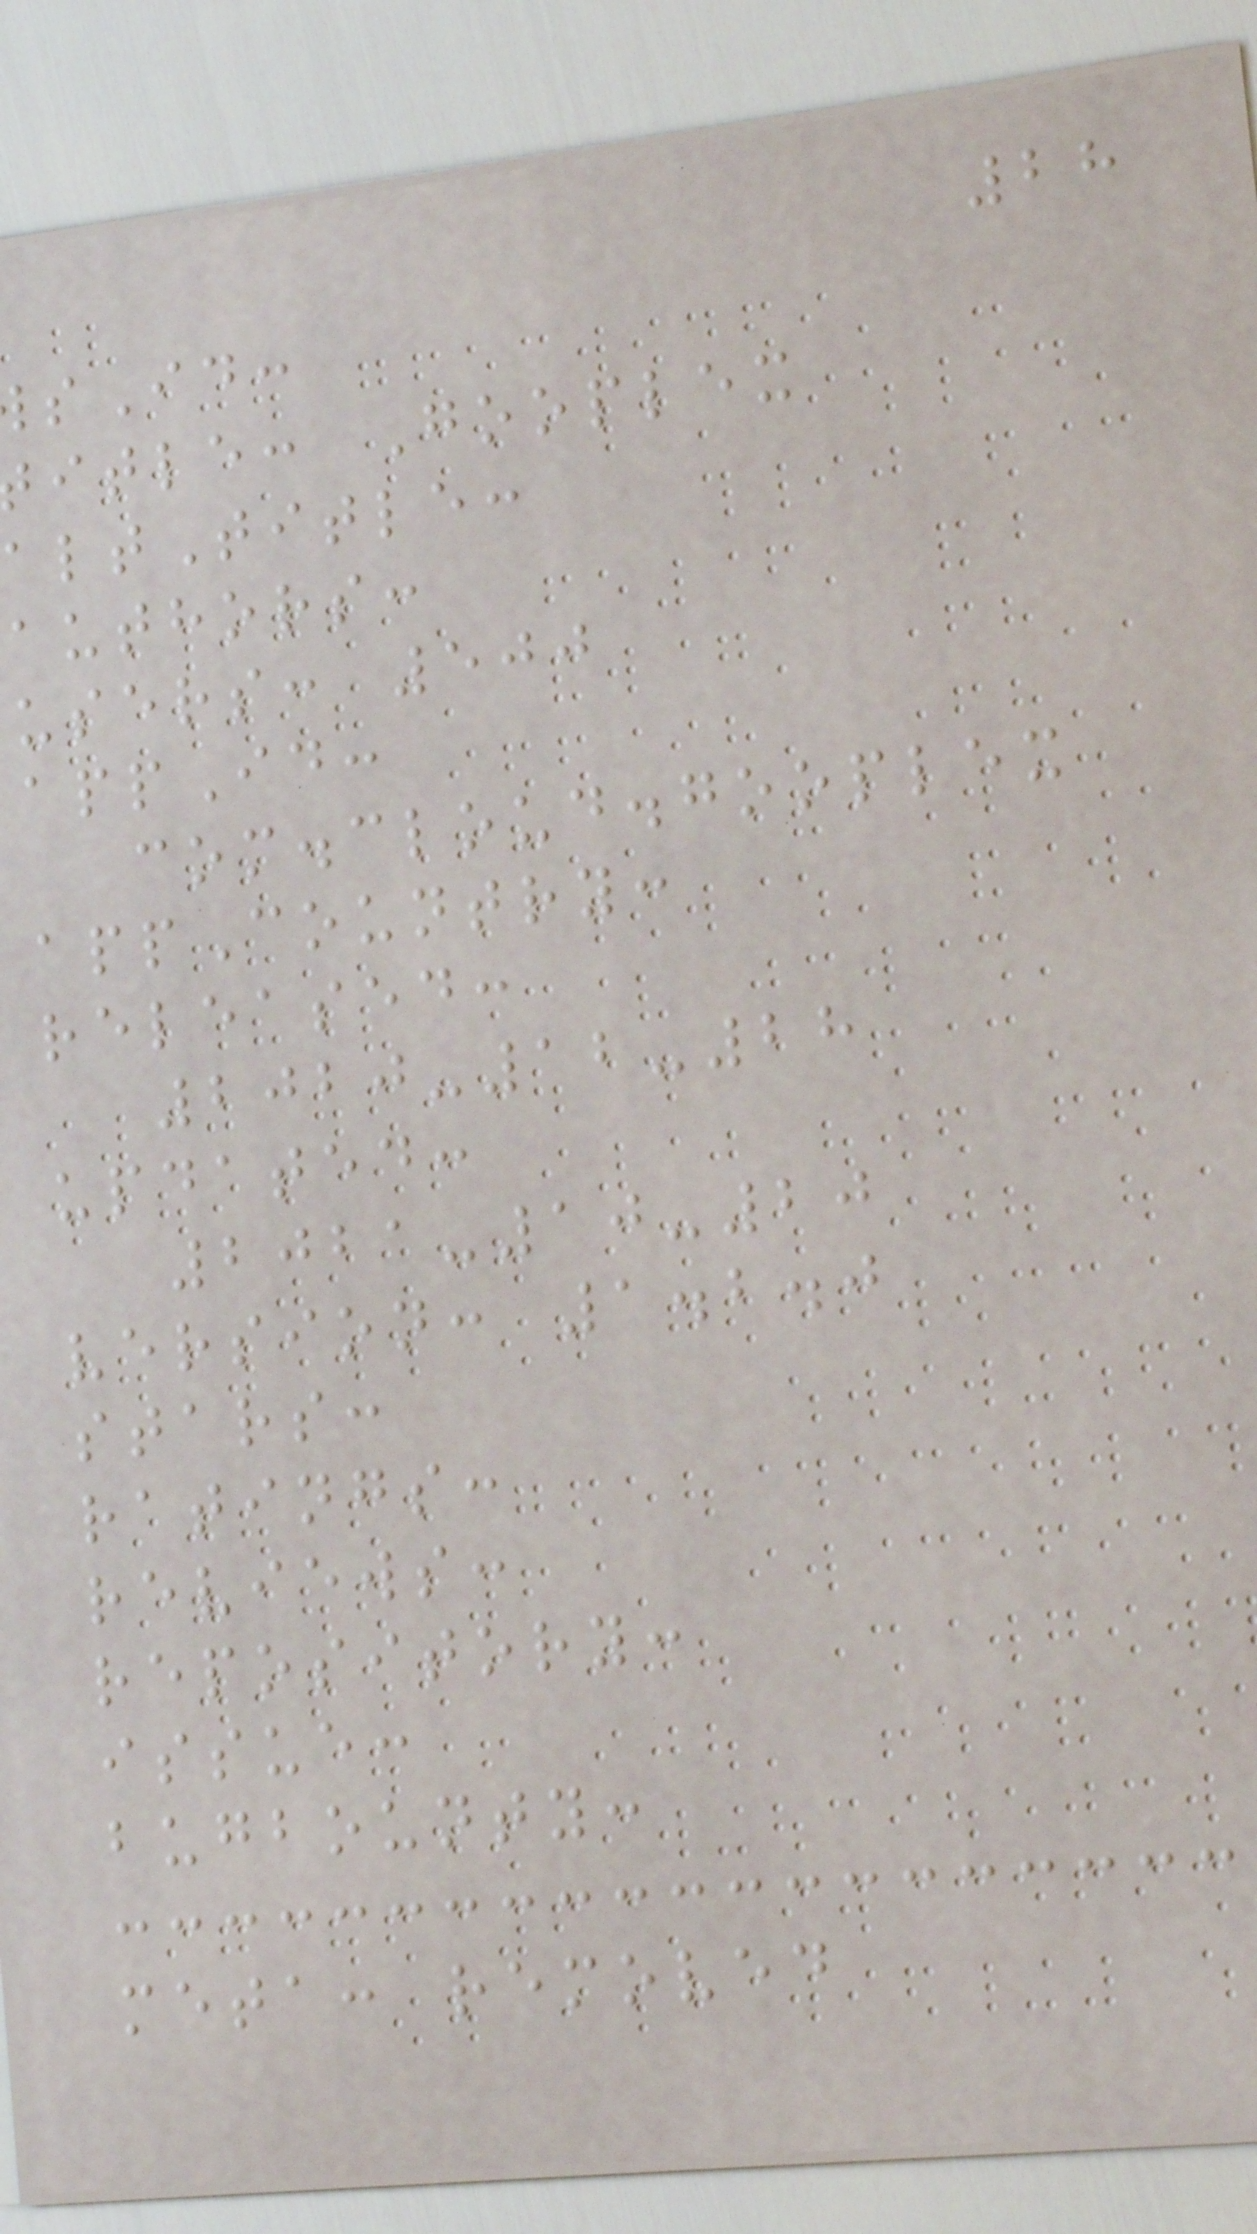28
sId:
itle: Gooplex
altTitle:
authors:
users: 500
appId:
com.cloud.gooplex
appCountry:
released:
2020-12-28
updated:
2021-10-20
version: 1.2.0
stars:
ratings:
reviews:
repository:
issue:
bugbounty:
meta: removed
